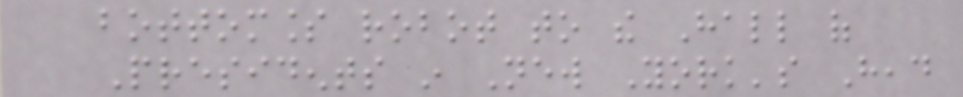bottomless robot to the Hall of
Presidents in New York's Head
